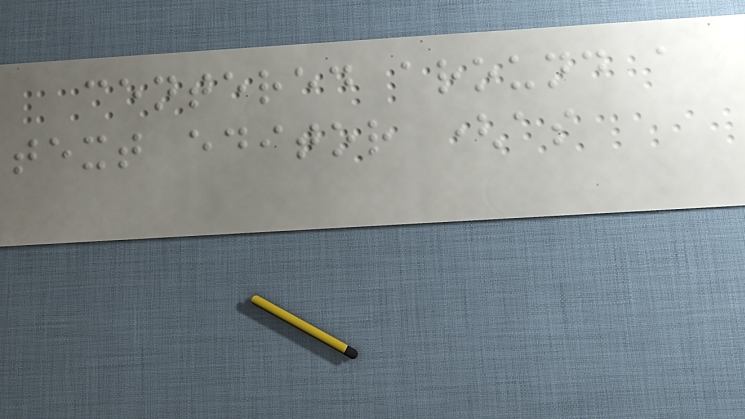centered around a
text editor (as
